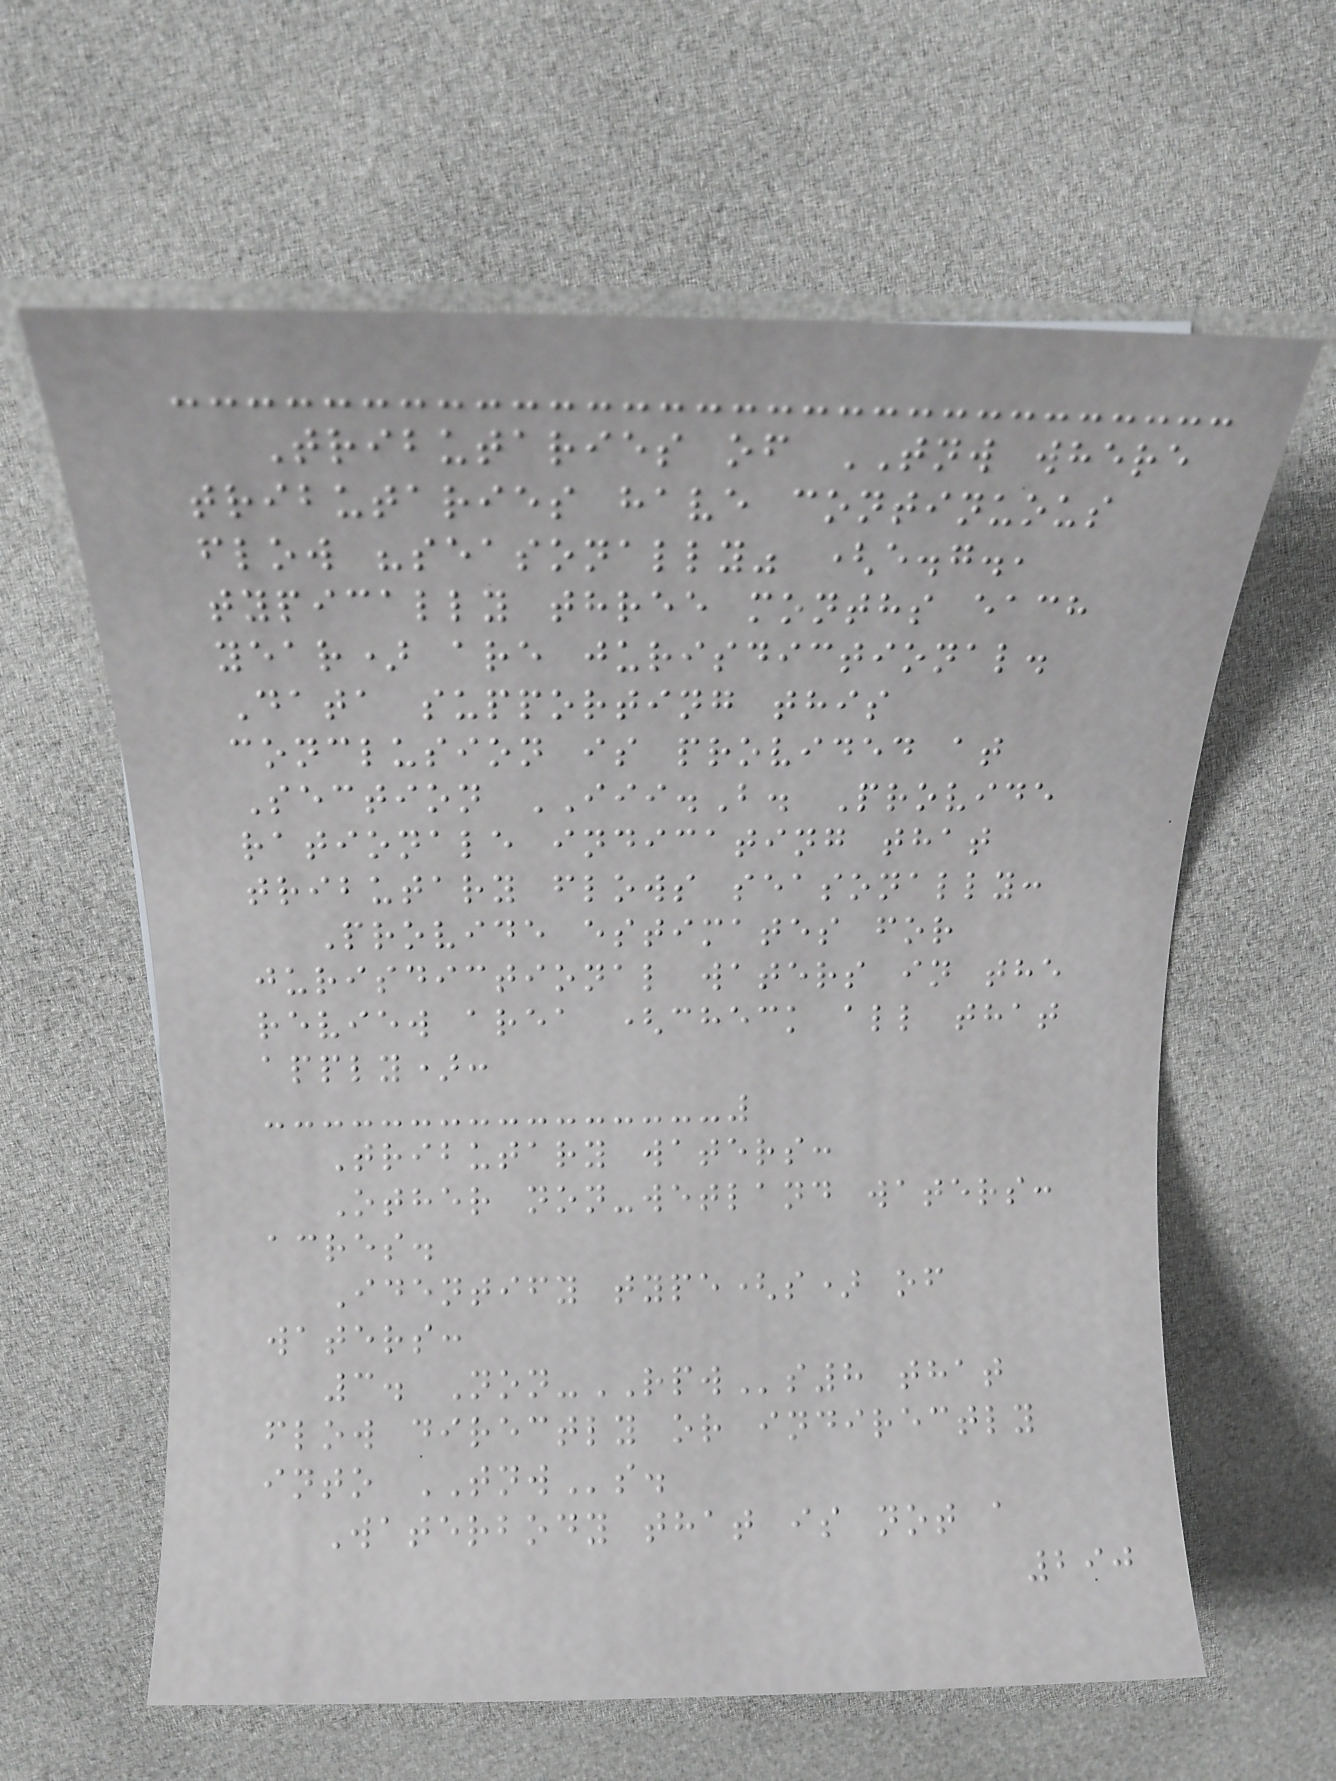Tributaries of TNW where
tributaries have continuous
flow "seasonally" (e.g.,
typically three months each
year) are jurisdictional.
Data supporting this
conclusion is provided at
Section III.B. Provide
rationale indicating that
tributary flows seasonally:
Provide estimates for
jurisdictional waters in the
review area (check all that
apply):
Tributary waters:
Other non-wetland waters:
acres.
Identify type(s) of
waters:
3. Non-RPWs8 that
flow directly or indirectly
into TNWs.
Waterbody that is not a
290
